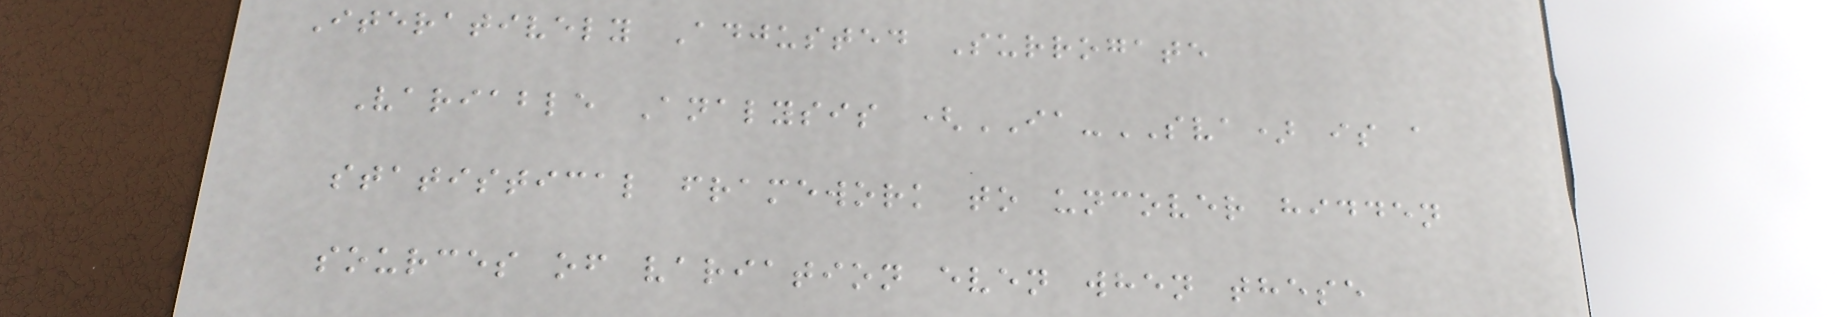Iteratively Adjusted Surrogate
Variable Analysis (IA-SVA) is a
statistical framework to uncover hidden
sources of variation even when these
